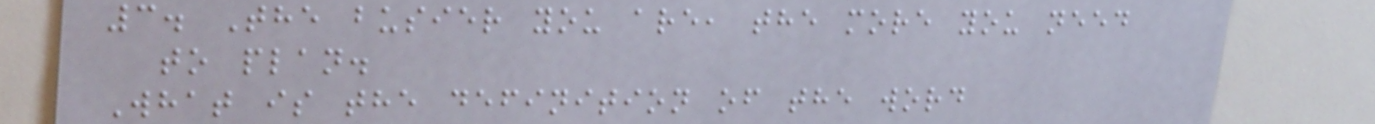3. The busier you are, the more you need
to plan.
What is the definition of the word
